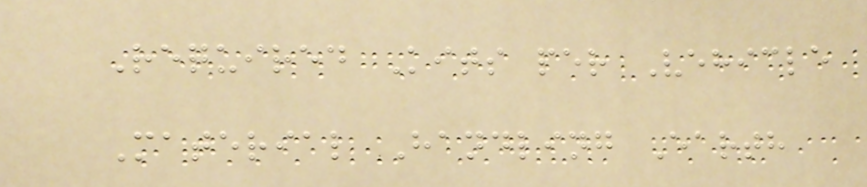Required Kits per Vehicle
Material Handling Earth
